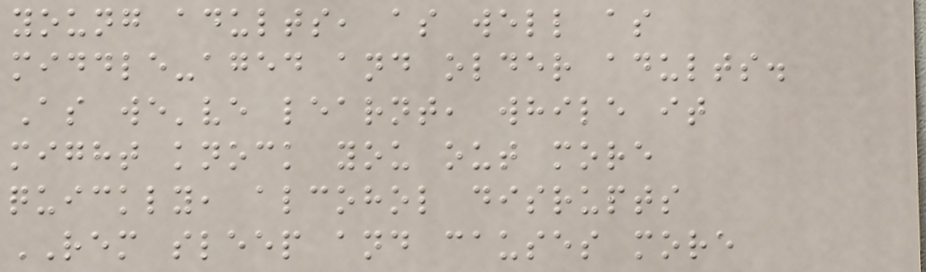young adults, as well as
middle-aged and older adults.
As we've learnt, while it
might knock you out more
quickly, alcohol disrupts
REM sleep and causes more
